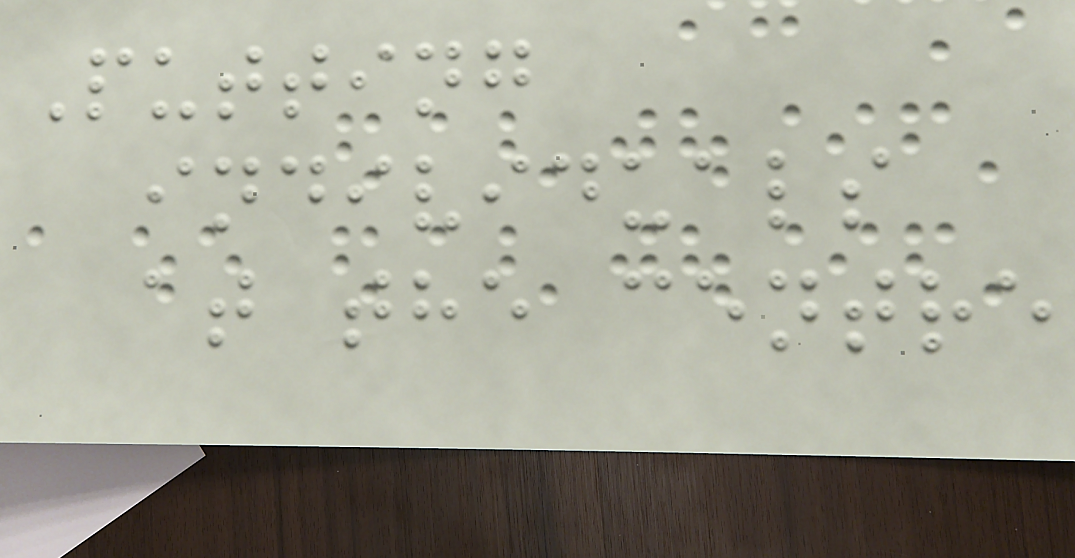Putting
individuals
at the centre
